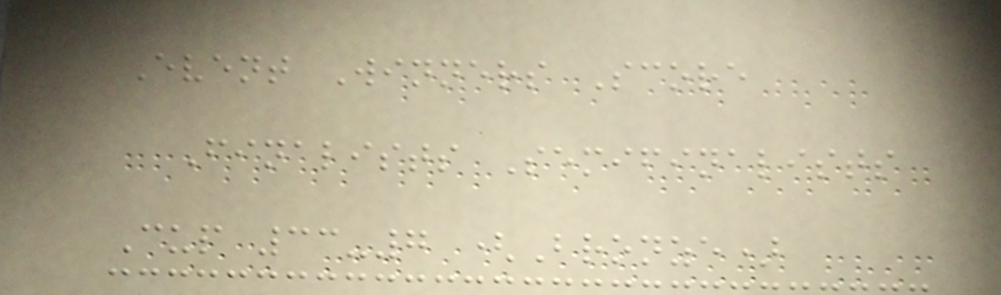Event Winners Score
Finalists Semifinalists
Cup 33-7 (Bronze)
